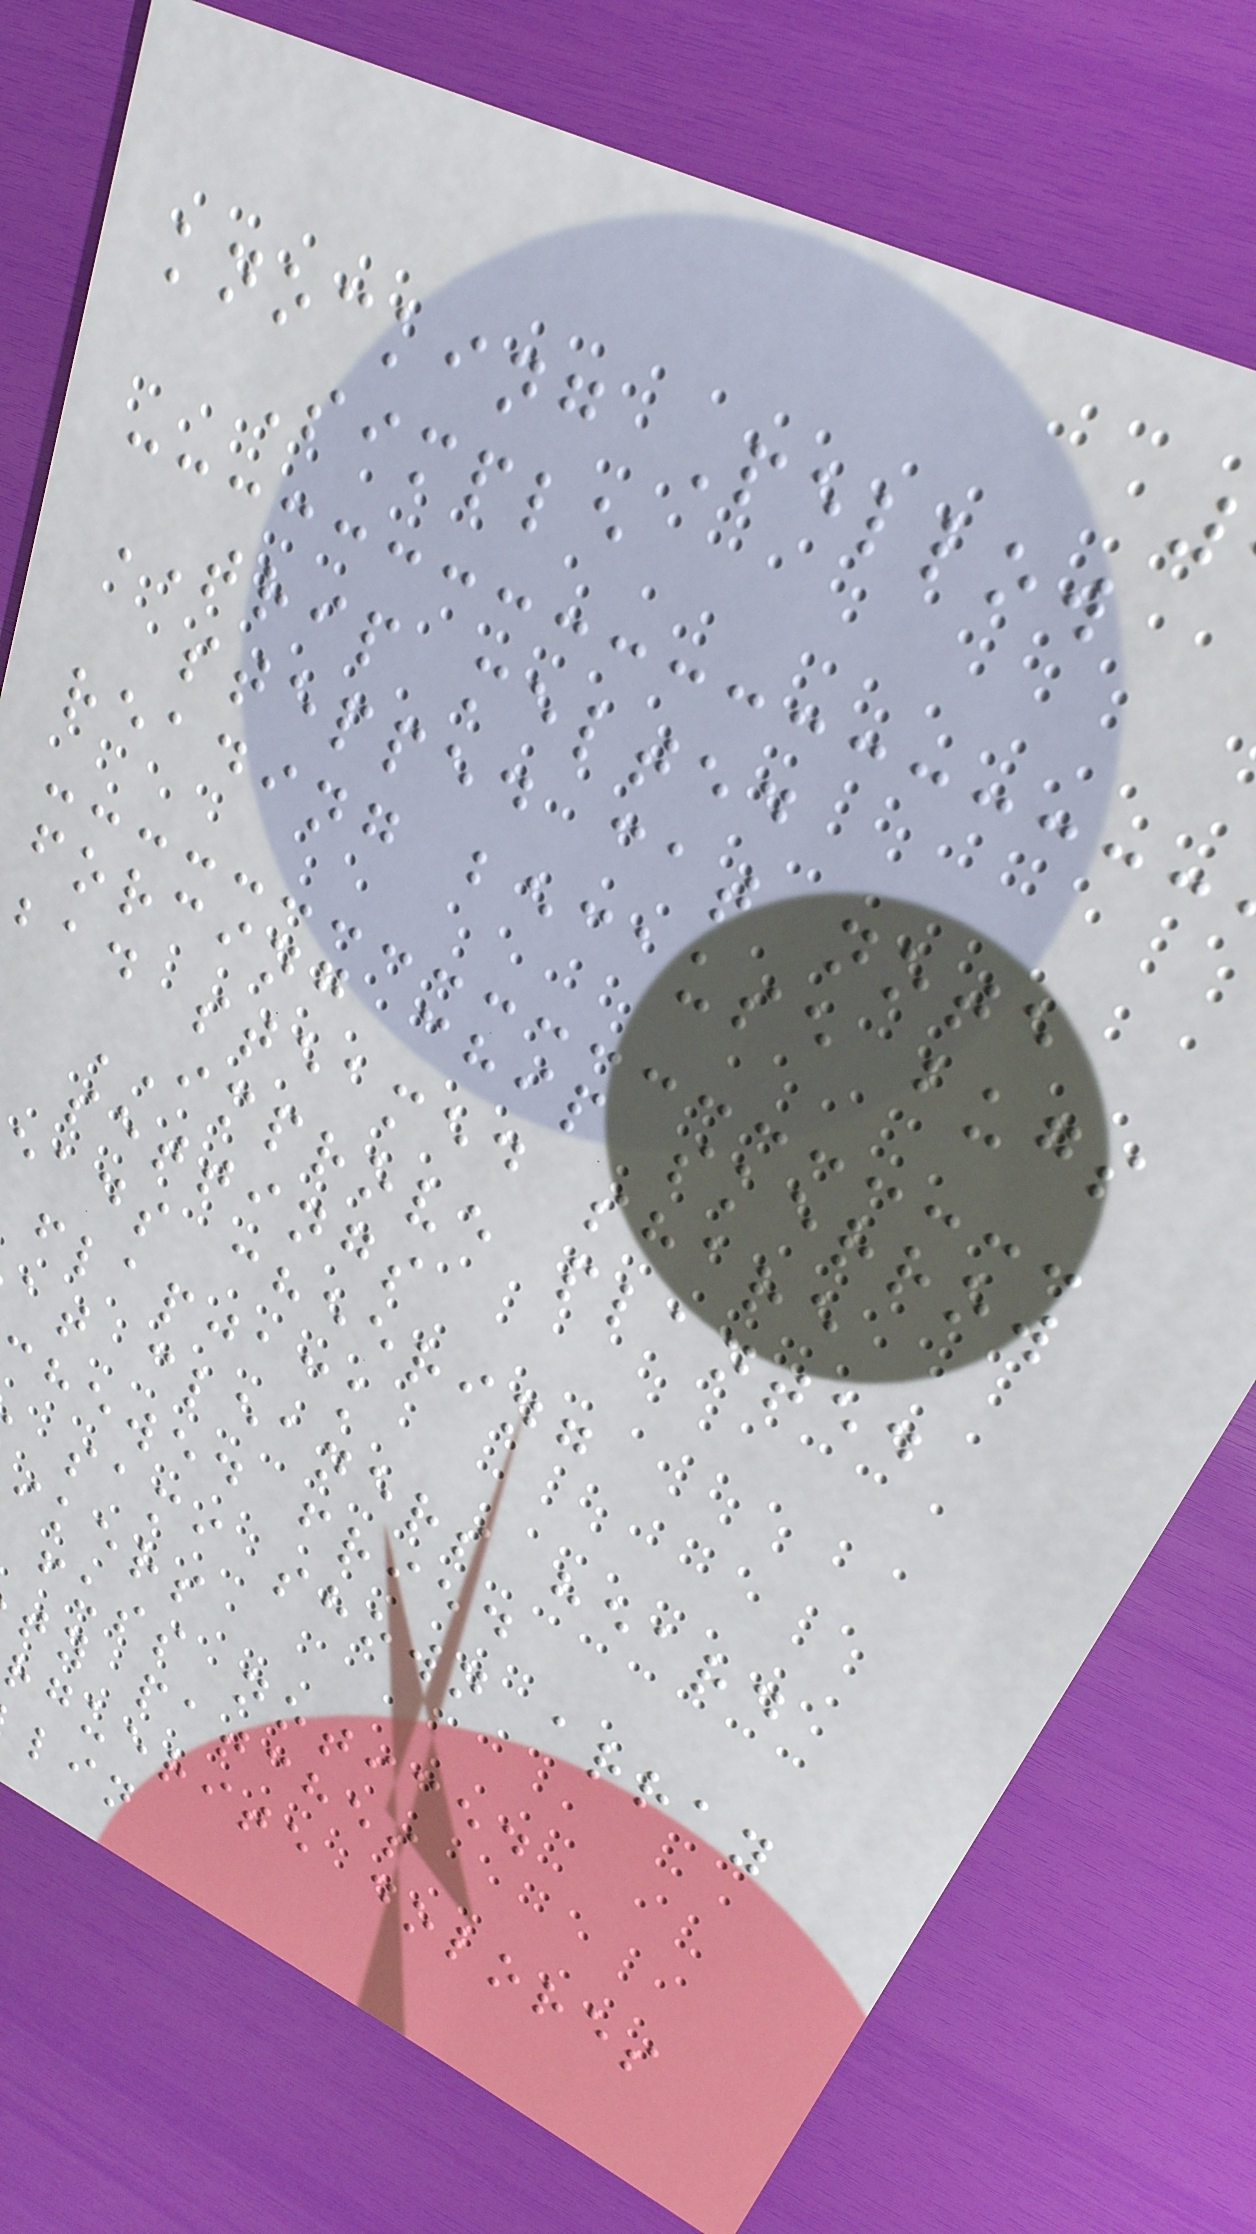knocking Pellow
Simple
TRIP melted
stepped cat note
reading because bugs
forcing chip skerrow
bad steamed share
IMPROVE planted
settings
eads cheering
flapjack
at cleaners heard
hewed fried
sami shown array
ikers
fuss noticed
ty patches
rguerite dolores
